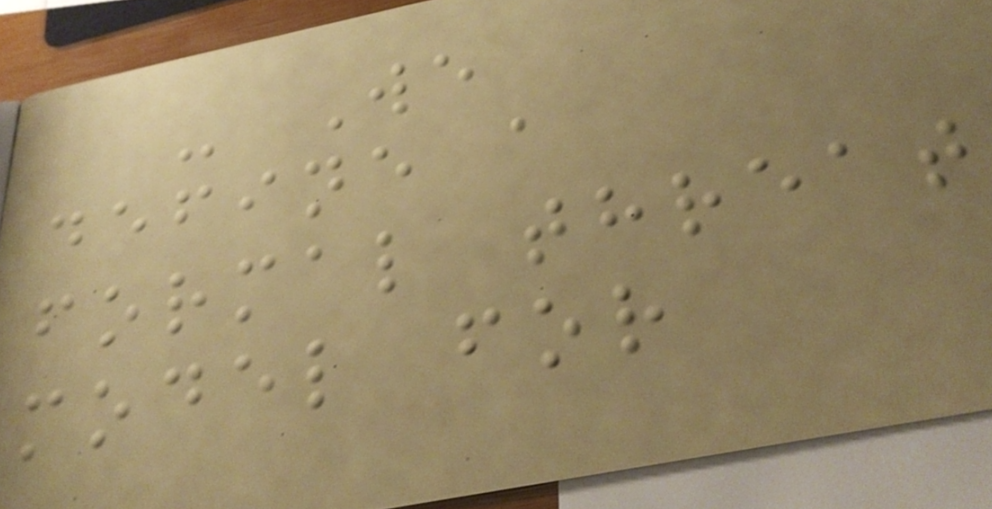- We
define a
formal threat
model for
